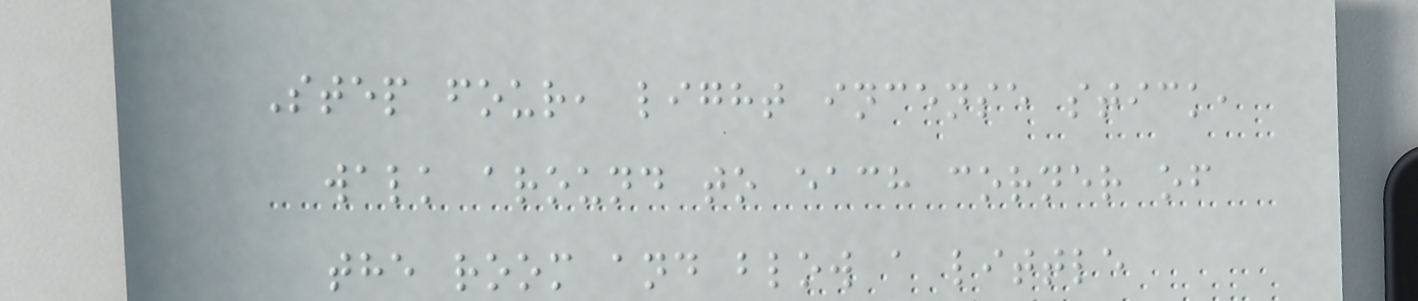Step four, light incense stick,
walk around to each corner of
the room and blow a little
